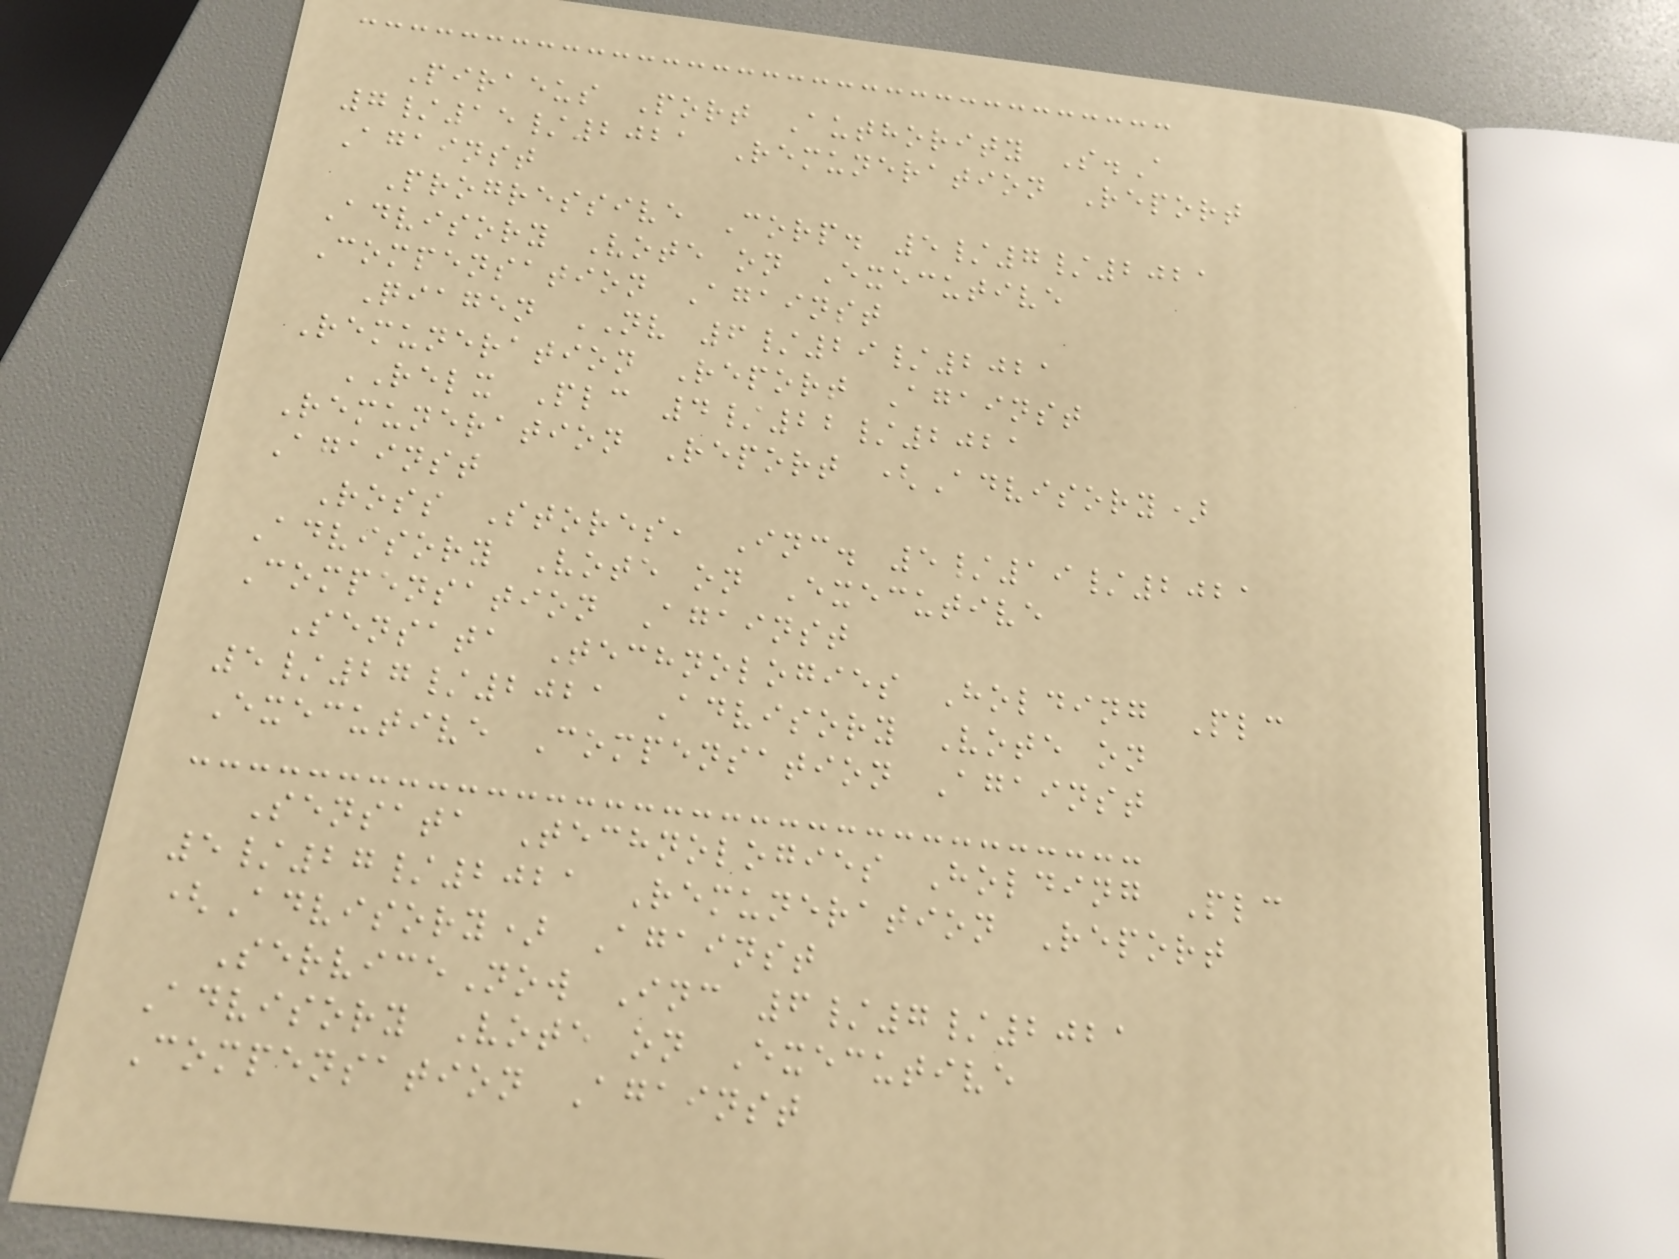Piraeus Port Authority S.A
7/15/2021 Remuneration Report
Against
Progressive Corp. 5/7/2021
Advisory Vote on Executive
Compensation Against
Qiagen NV 6/29/2021
Remuneration Report Against
RELX Plc 4/22/2021
Remuneration Report (Advisory)
Against
Ross Stores, Inc. 5/19/2021
Advisory Vote on Executive
Compensation Against
Sensata Technologies Holding Plc
5/27/2021 Advisory Vote on
Executive Compensation Against
Sensata Technologies Holding Plc
5/27/2021 Remuneration Report
(Advisory) Against
ServiceNow Inc 6/7/2021
Advisory Vote on Executive
Compensation Against
